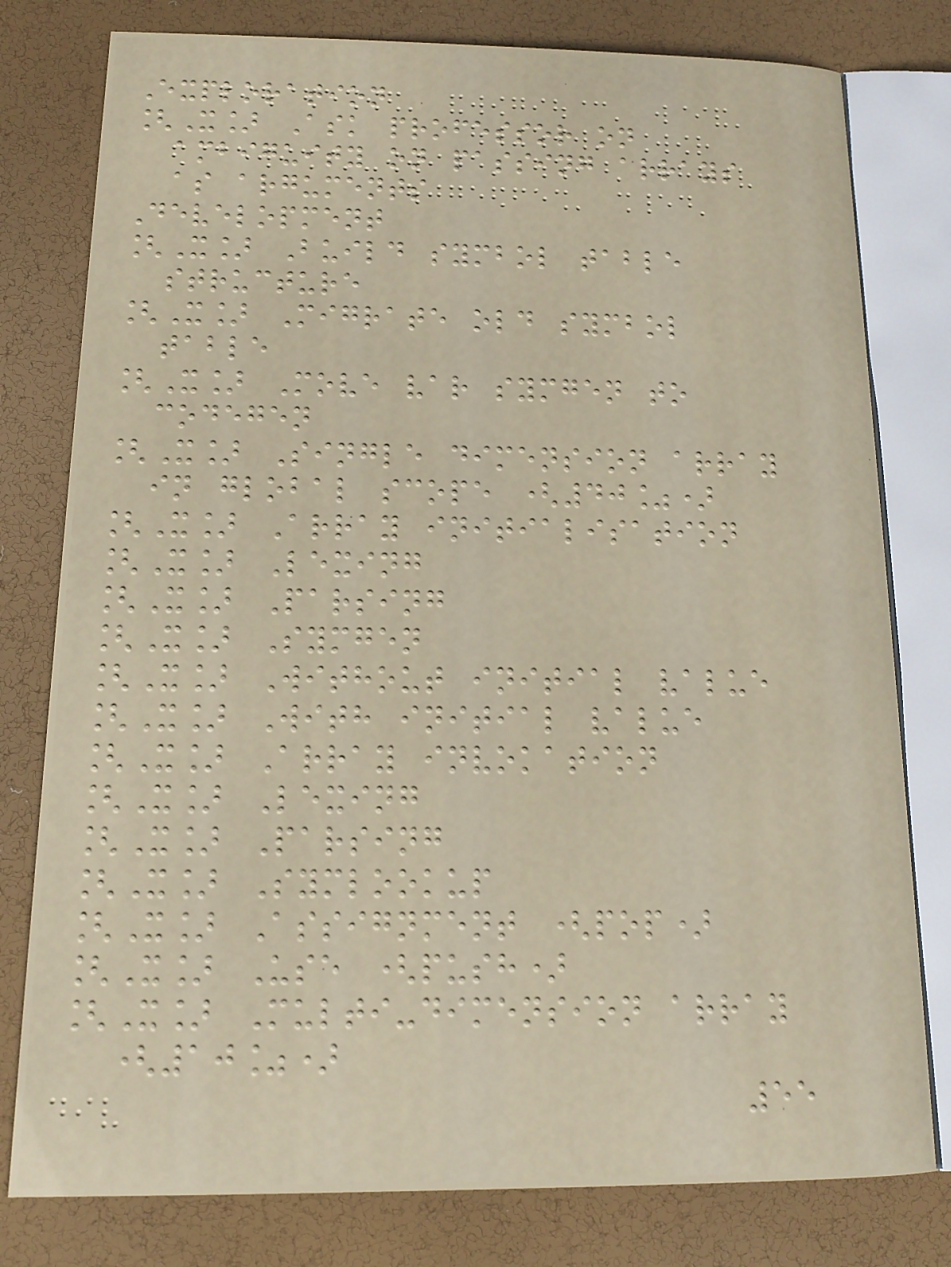Exploration
[X] Ask professor on
ambiguity on passing arrays
as arguments
Development
[X] Build symbol table
structure
[X] Migrate old symbol
table
[X] Move var symgen to
codegen
[X] Single dimension array
in global scope (40%)
[X] Array initialisation
[X] Lexing
[X] Parsing
[X] Symgen
[X] Without initial value
[X] With initial value
[X] Array invokation
[X] Lexing
[X] Parsing
[X] Symlookup
[X] Assignment (pop)
[X] Use (push)
[X] Multi-dimension array
(10%)
55
